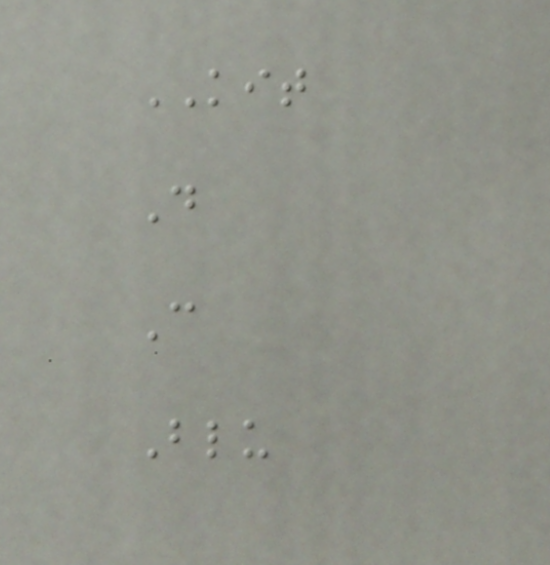KIT
D
C
Blu
